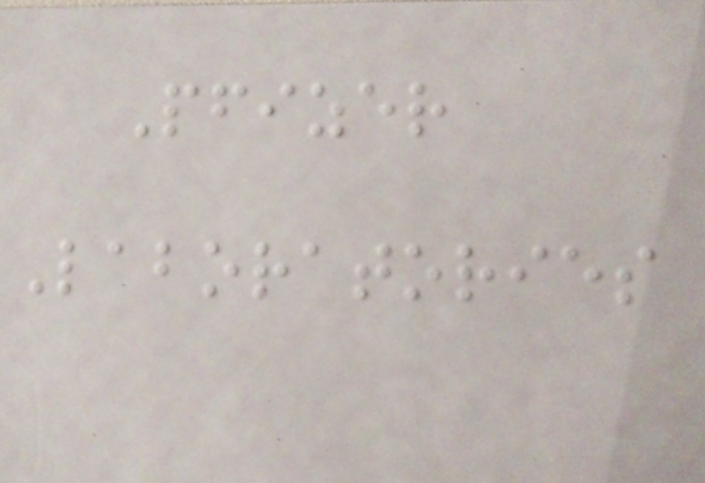Pfizer
Laboratories
